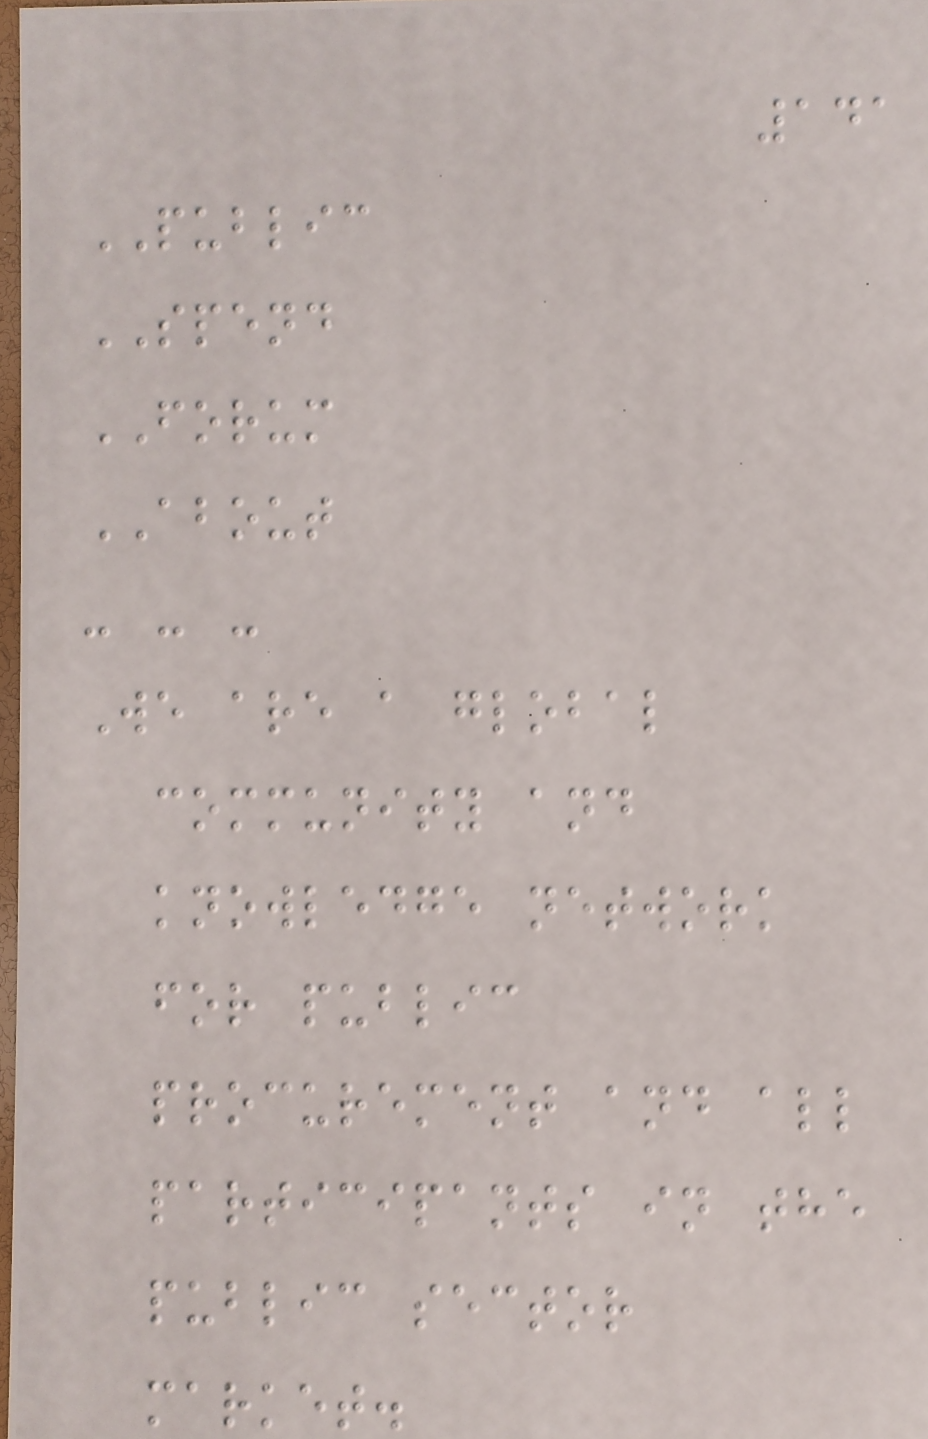141
PUBLIC
SPEND
FORUM
ABOUT
- - -
We are a global
community and
knowledge network
for public
procurement and all
participants in the
public sector
market.
